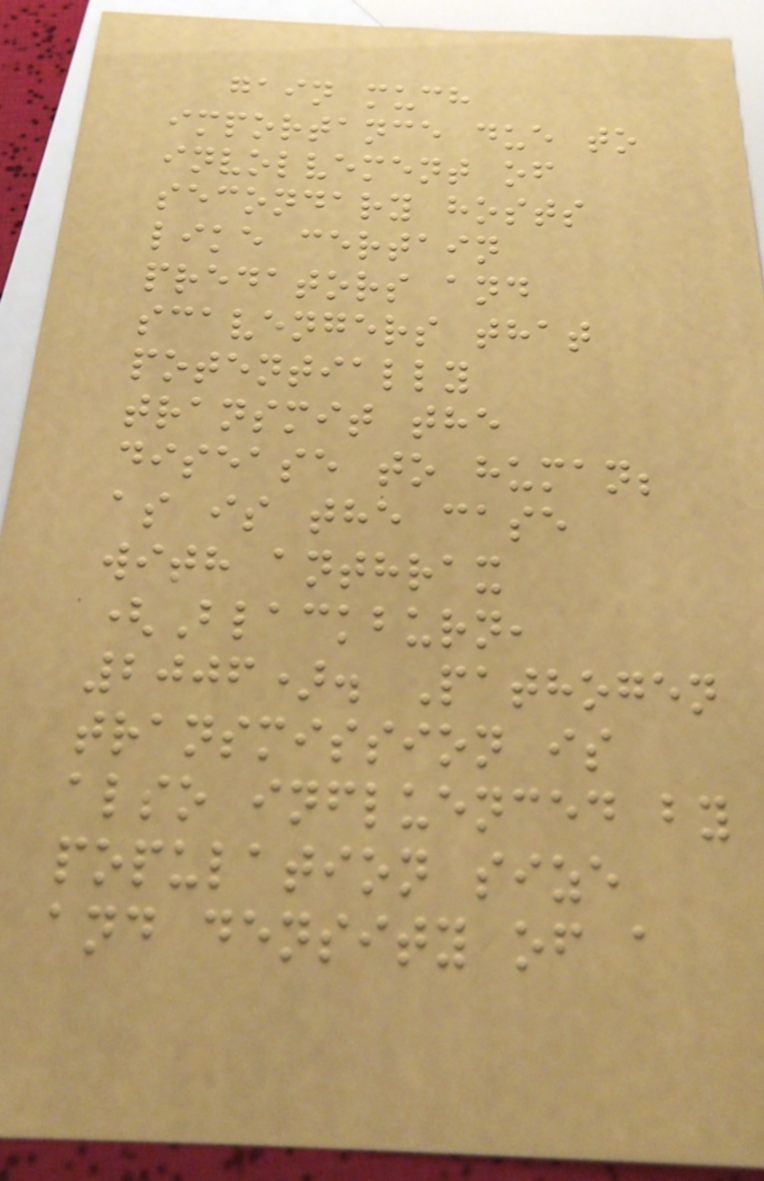gain much
importance due to
involvement of
secondary hosts
like certain
predators and
scavengers that
potentially
transmit the
disease to human;
as is the case
with anthrax
(Blackburn,
2006). Pathogen
transmission is
also influenced by
population size
and density of a
